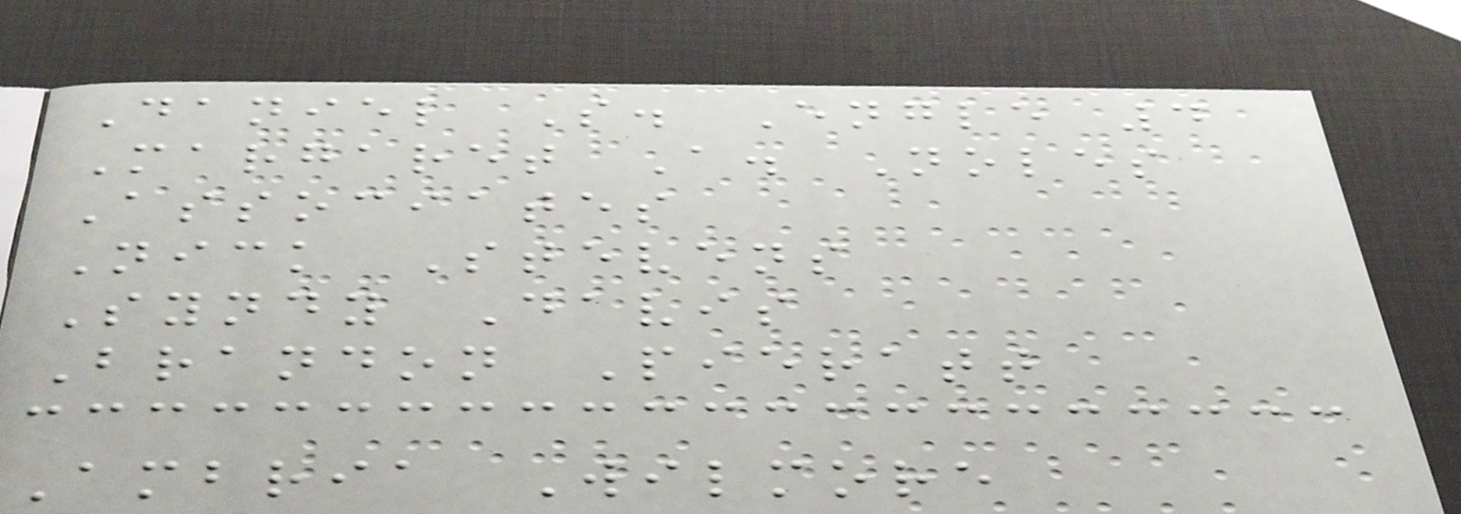Daniel S. Engle 4
Margaret A. Noles
Associates
Nick Stevens
Syndy Davis
Brandon Pieratt
Ambria Wilmore
